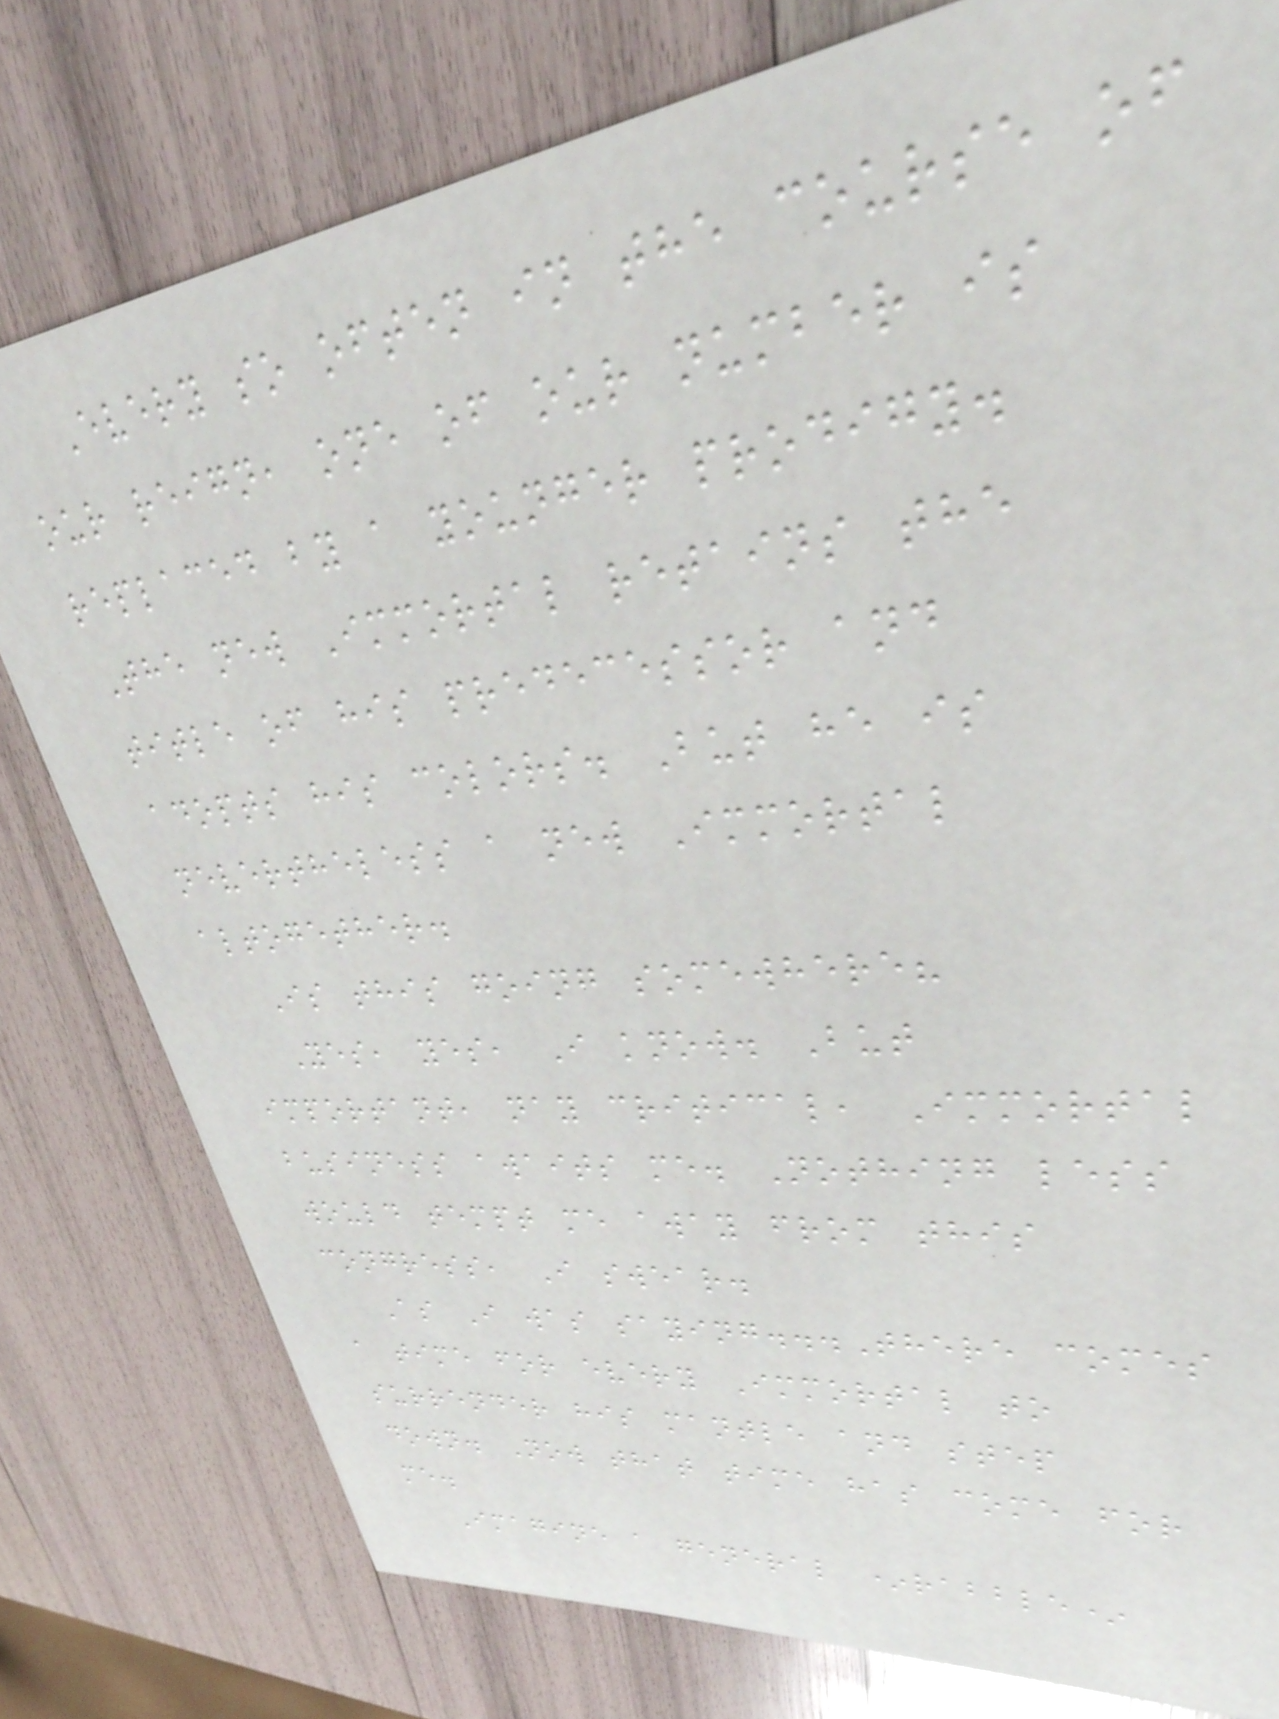Every so often in the course of
our reign, one of our number is
replaced by a younger prodigy.
The new Immortal retains the
title of his predecessor and
adopts his colors. But he is
nevertheless a new Immortal
altogether.
Is this going somewhere?
Yes, yes, I know. But
important, nay critical, Immortal
business awaits me. Nothing less
would tempt me away from this
congress, I swear.
As I was saying...There comes
a time for every Immortal to
surrender his mantle and step
down. Now that time has come for
me.
Imagine a general *rabble*
